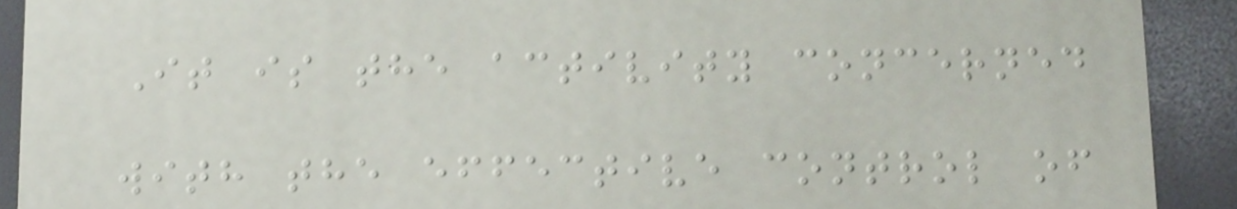It is the activity concerned
with the effective control of
